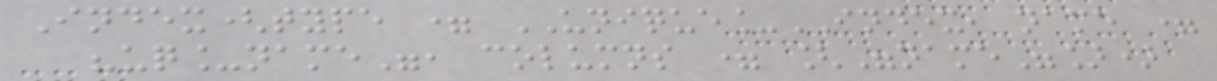Index(type = UNIQUE_INDEX, name =
"uq_name", columns = ["name"])
